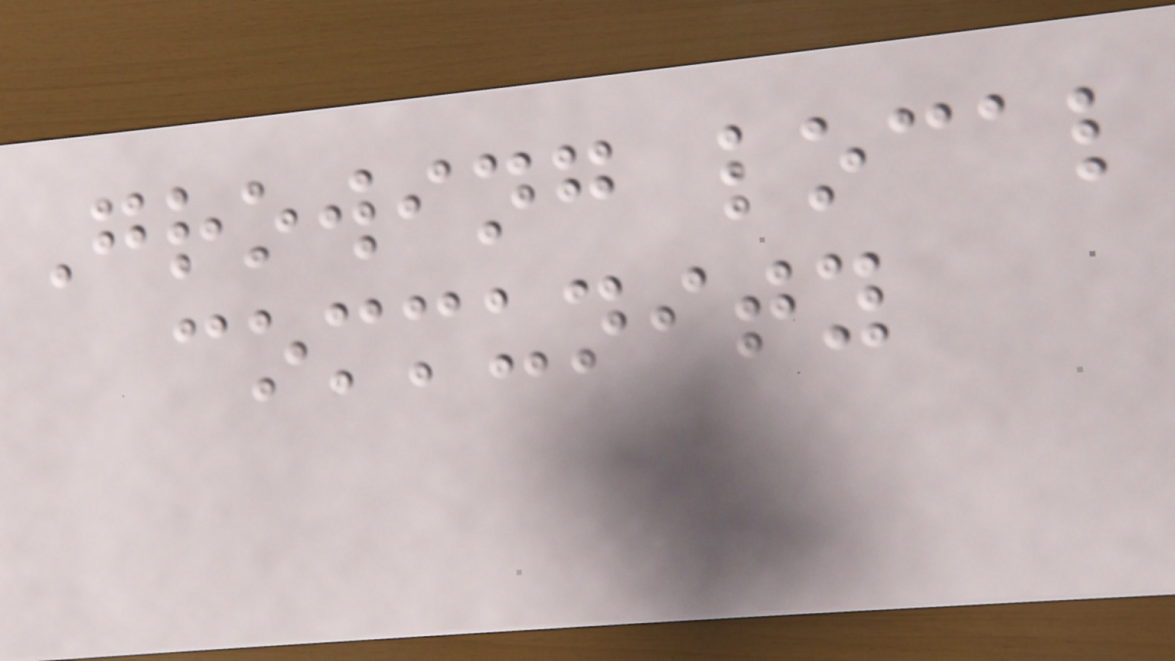Growing local
community
